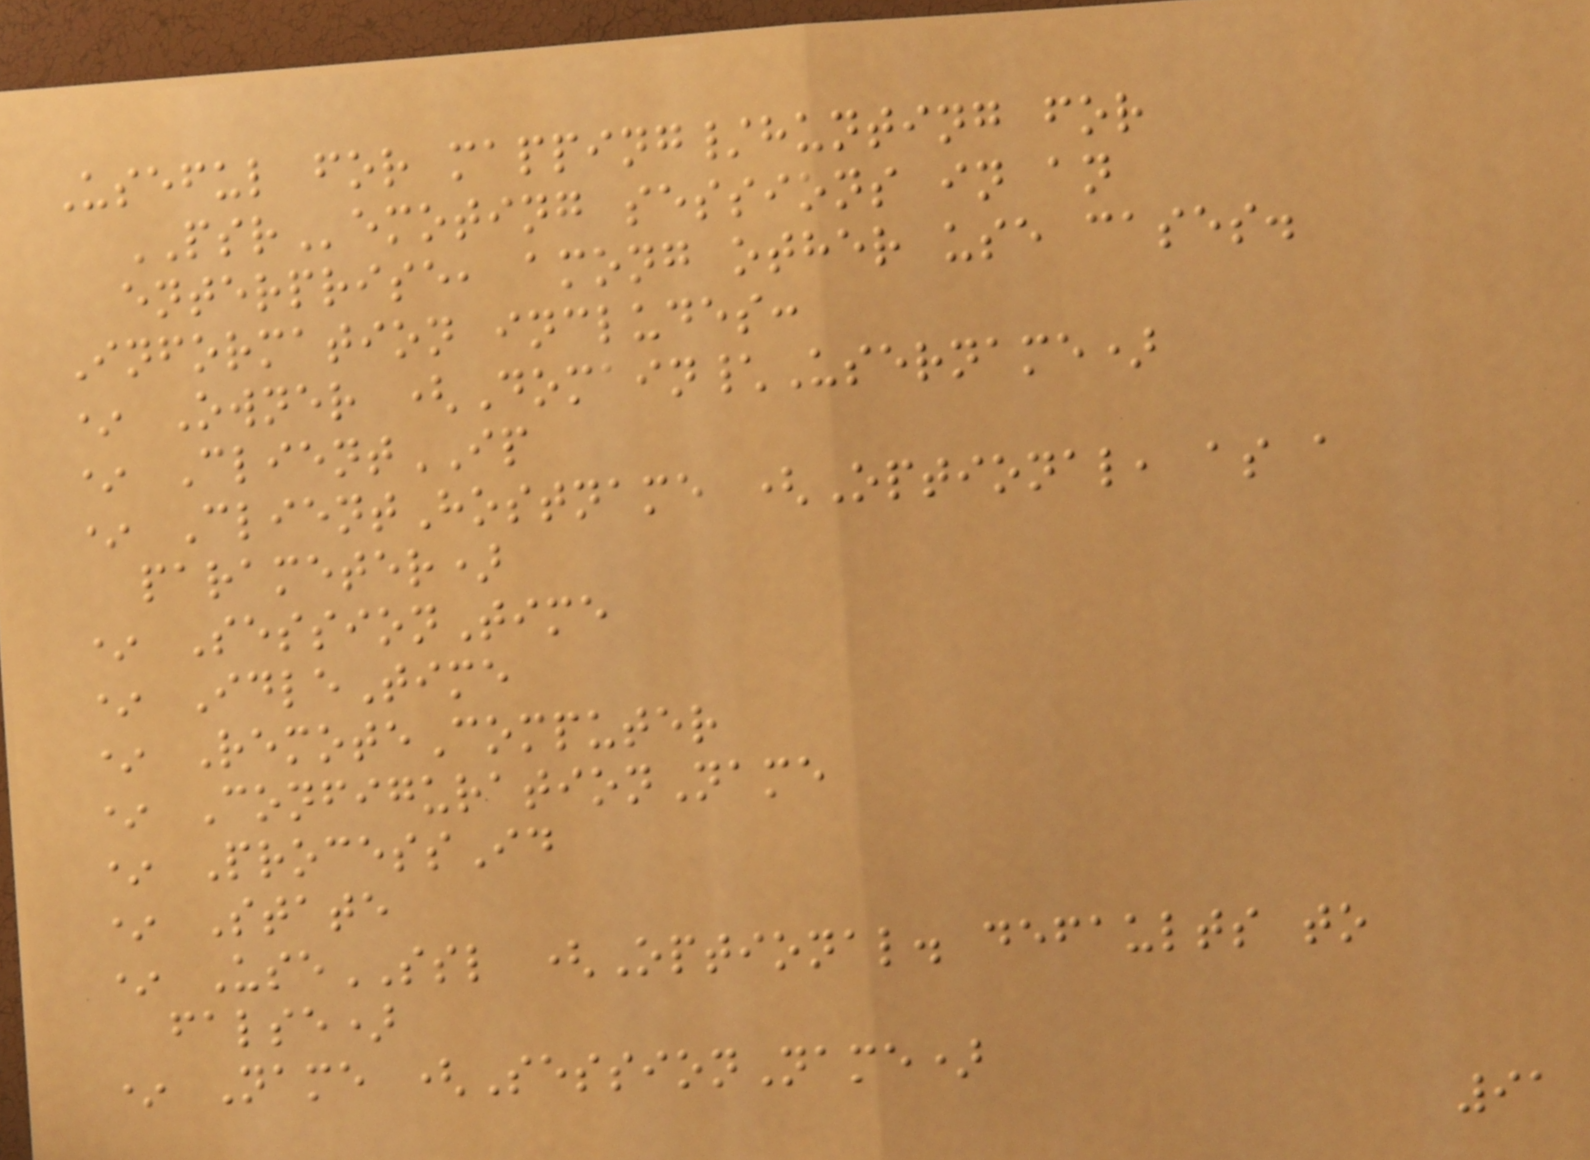Useful for mapping/hunting for
PSRemoting sessions in an
enterprise, among other use cases.
Information includes:
* Owner (Domain\Username)
* ClientIP
* ClientHostname (Optional, as a
parameter)
* SessionTime
* IdleTime
* RemoteComputer
* ConfigurationName
* ProcessId
* State
* UseSSL (Optional. defaults to
false)
* Name (SessionName)
91
